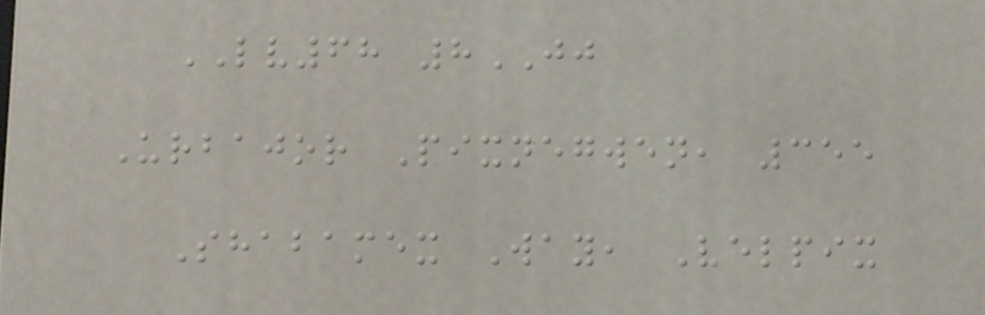LV68 8JJ
Urbajor Pixnegwen, 355
Shabamex Way, Velpix
